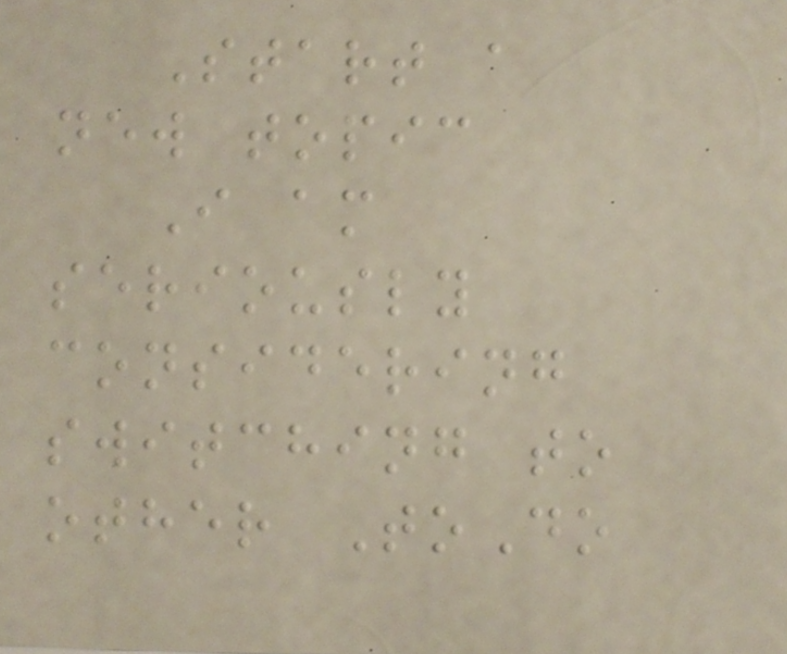Start a
new topic
I am
seriously
considering
switching to
other ToDo
